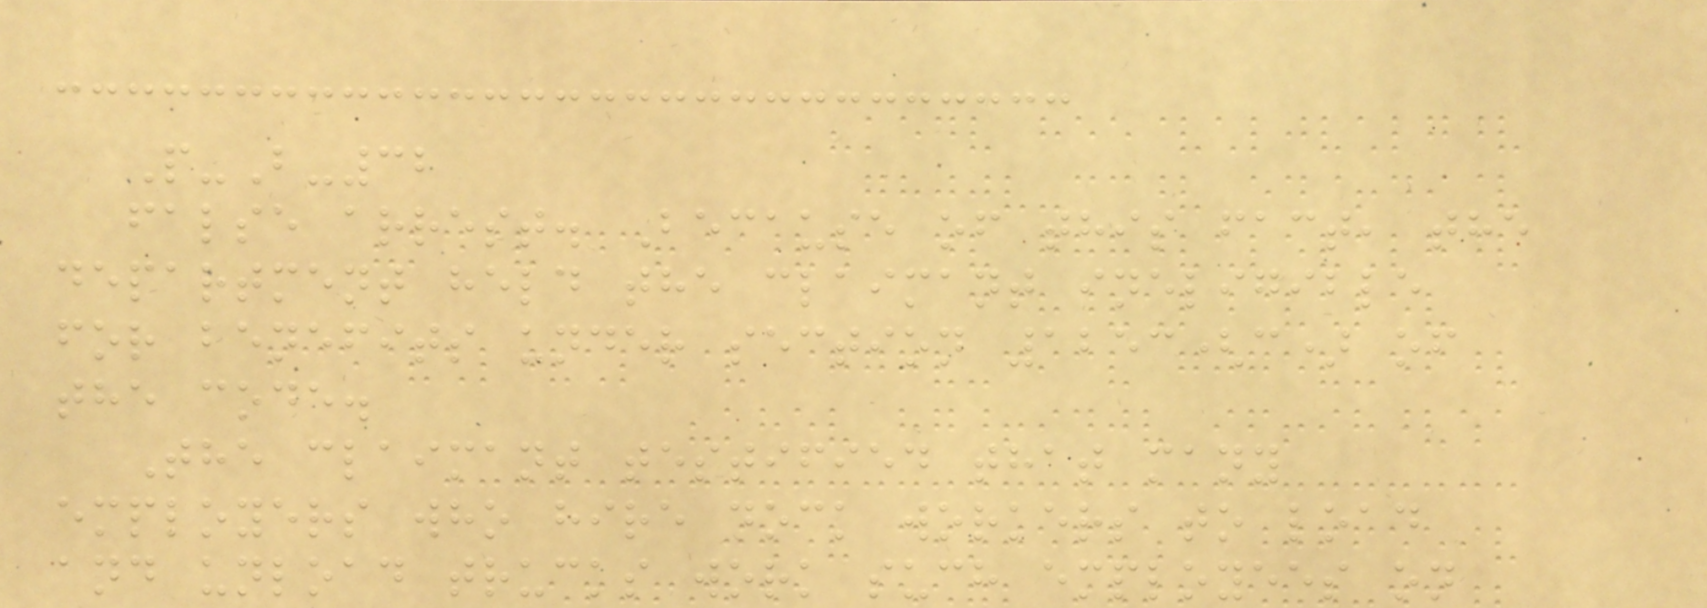P-B-32
false arrest. Because of this fact, the
department held the claimant ineligible
for benefits under section 1253(c) of
the code.
The claimant testified that many
employers who hire dock workers to load
and unload trucks work such employees on
